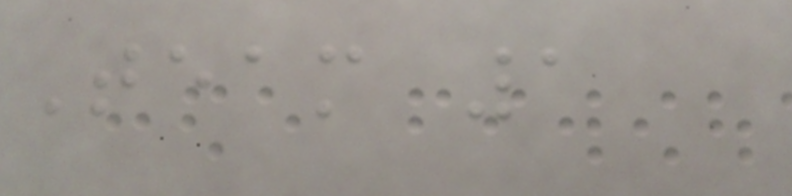Team 1
